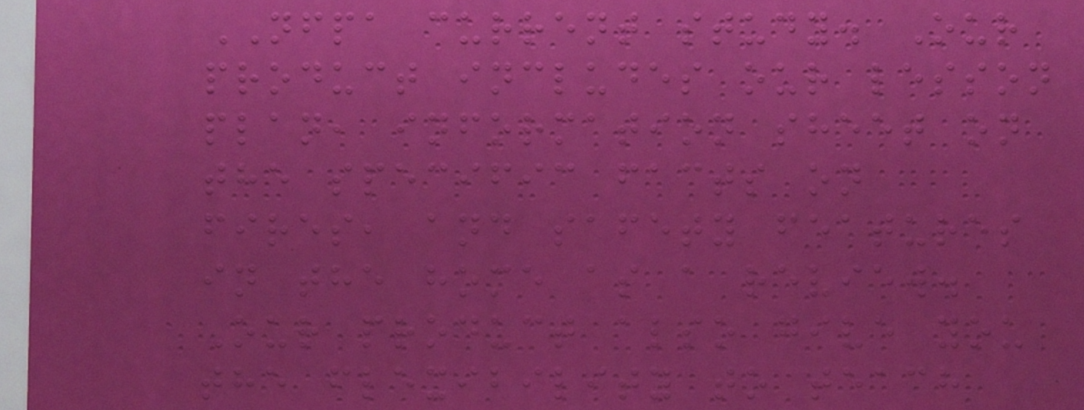NFPA current study. Our
product includes our lesson
plan, information sheet on
the specific facts on
fires, and safety features
in the home as a review.
Our product also give you
the flexibility to teach
